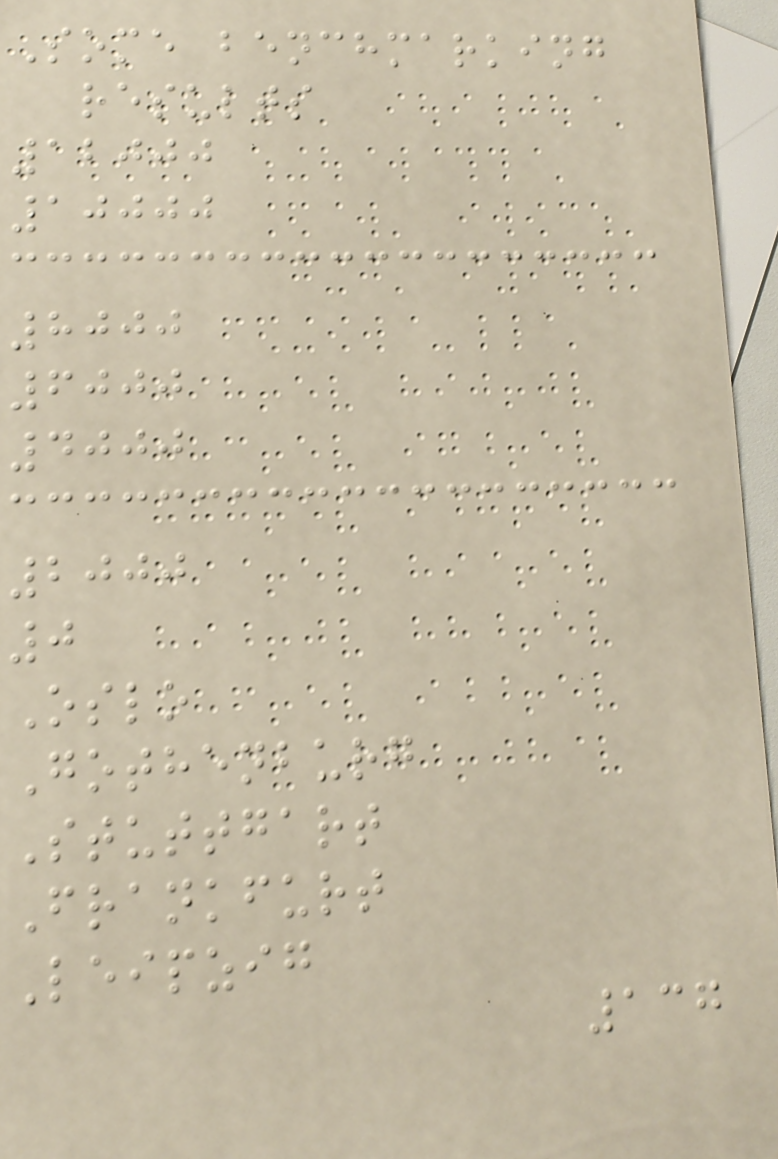Some benchmarking
results
12000
10000
8000
6000
4000
2000
0
Oslo
Gothenburg
Stuttgart
Frankfurt
Leipzig
137
